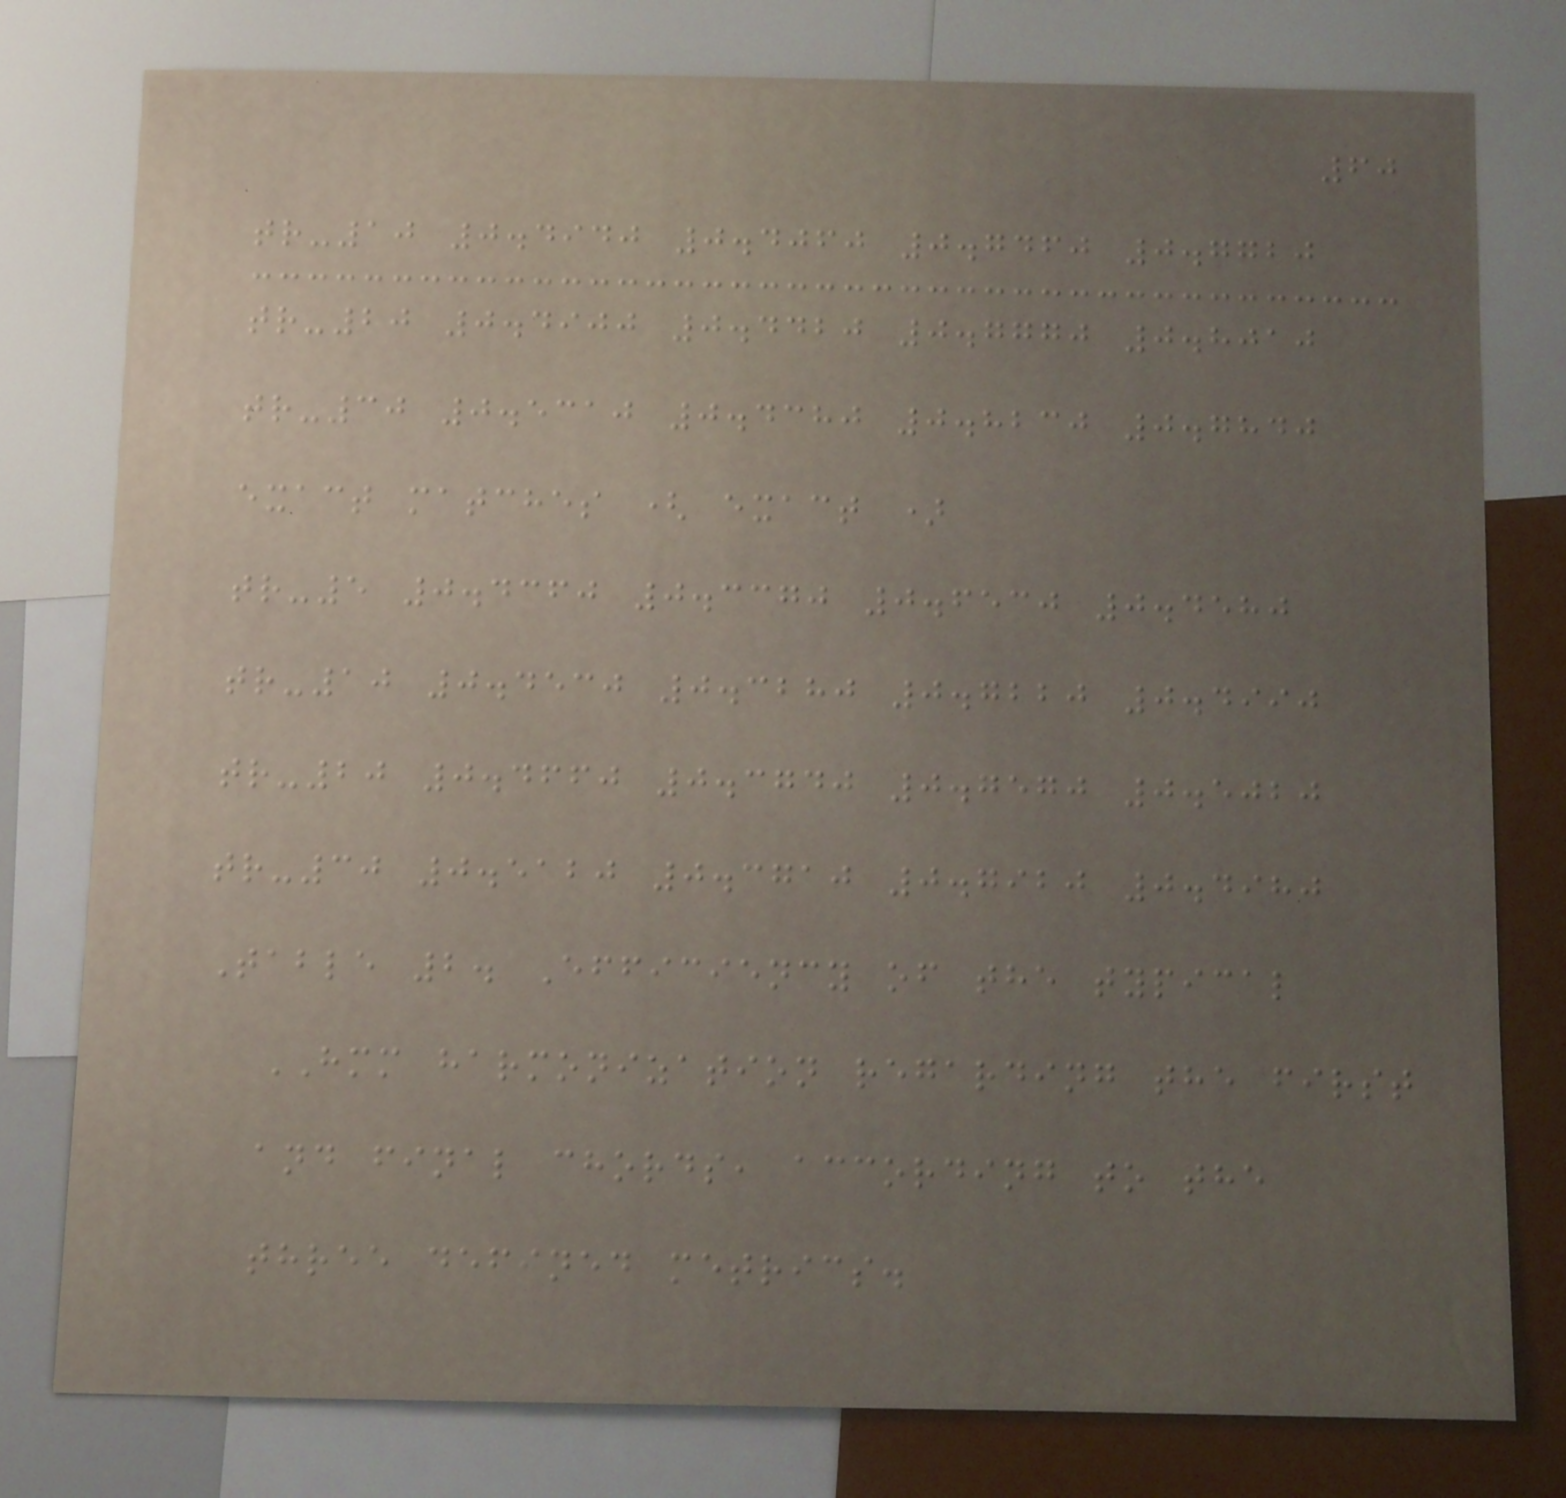60
tr-10 0.4940 0.4060 0.7460 0.7720
tr-20 0.4900 0.4420 0.7770 0.8010
tr-30 0.5310 0.4380 0.8230 0.7840
exact matches ( exact )
tr-5 0.4360 0.3370 0.6530 0.4580
tr-10 0.4530 0.3280 0.7220 0.4990
tr-20 0.4660 0.3740 0.7570 0.5020
tr-30 0.5120 0.3710 0.7920 0.4980
Table 2. Efficiency of the typical
HMM harmonization regarding the first
and final chords, according to the
three defined metrics.
